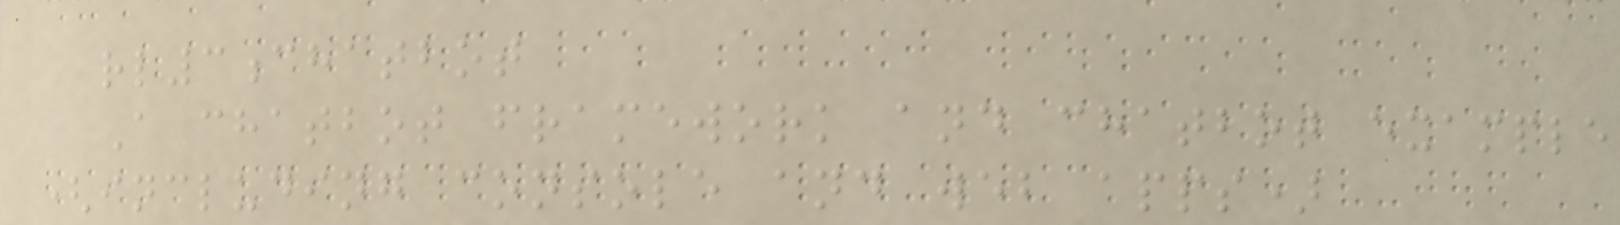rl3chatbot
A chatbot framework and chatbot example
(including console and web apps)
